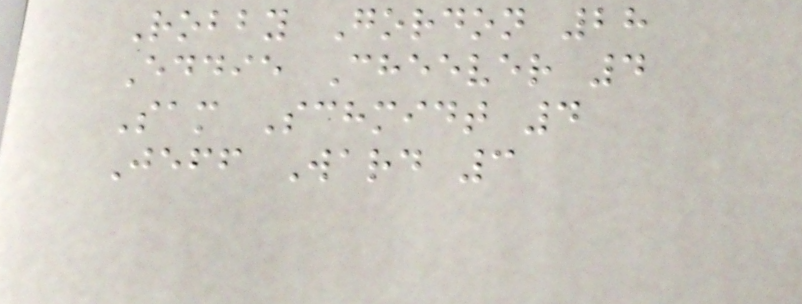Robby Gordon 28
Eddie Cheever 4
Sam Schmidt 4
Jeff Ward 3
